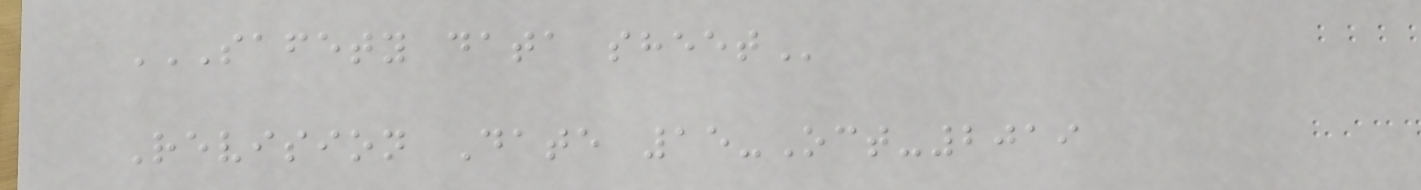SAFETY DATA SHEET
Revision Date 15-Oct-2019
